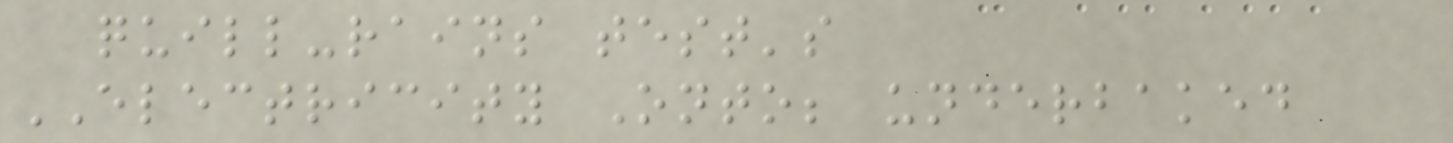quill-rains test's
ELECTRICITY Onto; underbaked
